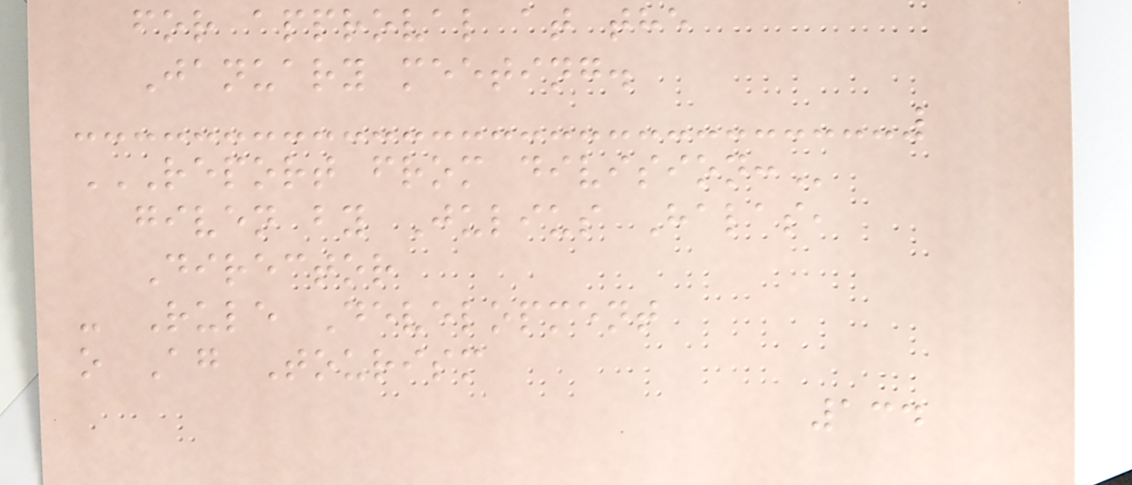for approval at the
January meeting.
REPORT FROM DIVISION:
given by Julius Halas,
Director
- Rule Development
o Ag Tourism
134
